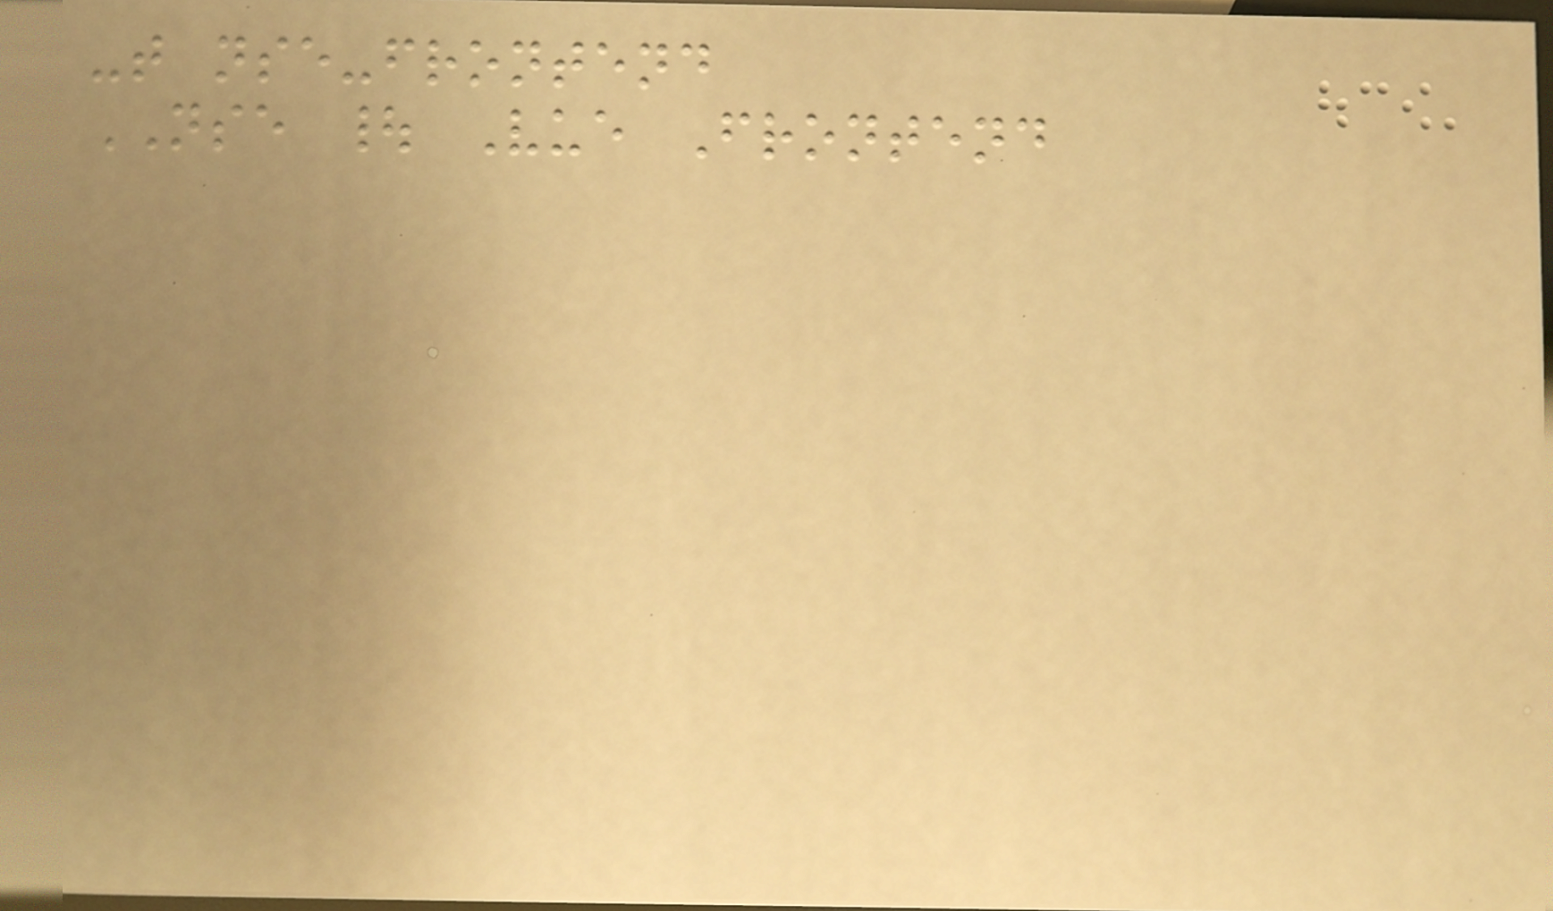-t nse-frontend
NSE | Vue Frontend
